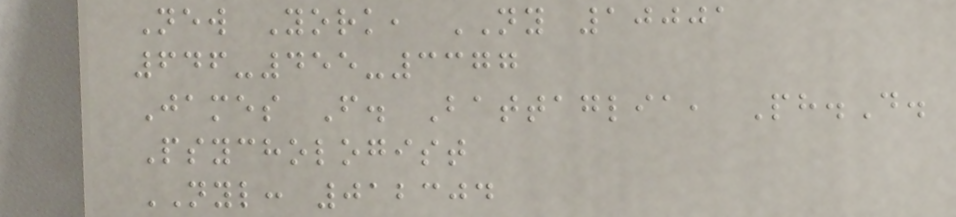New York, NY 10001
646-455-3377
James F. Battaglia, Ph.D.
Psychologist
NYL: 012304
